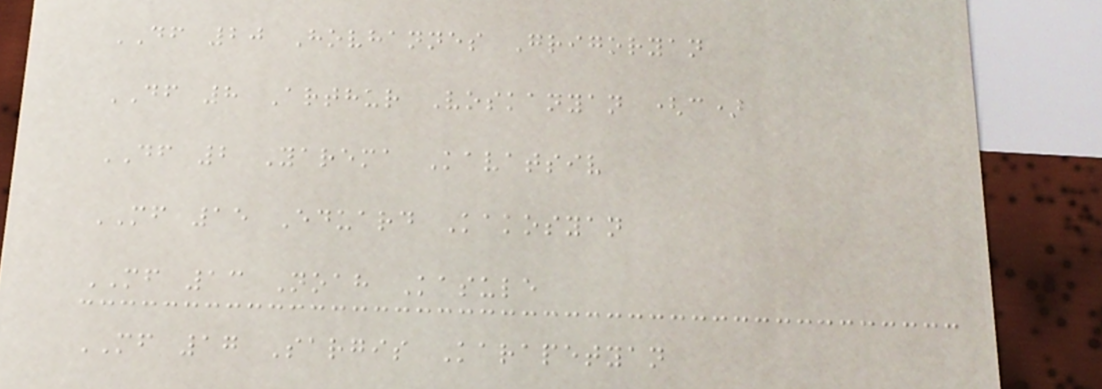DF 20 Hovhannes Grigoryan
DF 8 Arthur Voskanyan (c)
DF 2 Yarema Kavatsiv
MF 15 Eduard Kakosyan
MF 13 Noah Kasule
MF 17 Sargis Karapetyan
